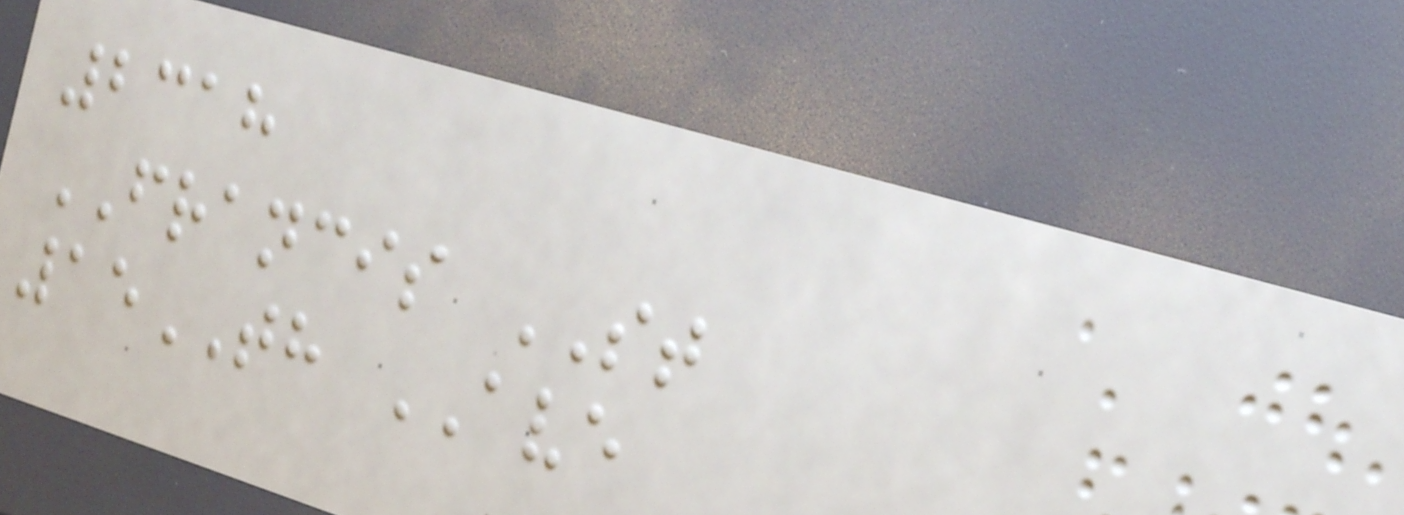2318
FRANCIS ST
15TH AVE
